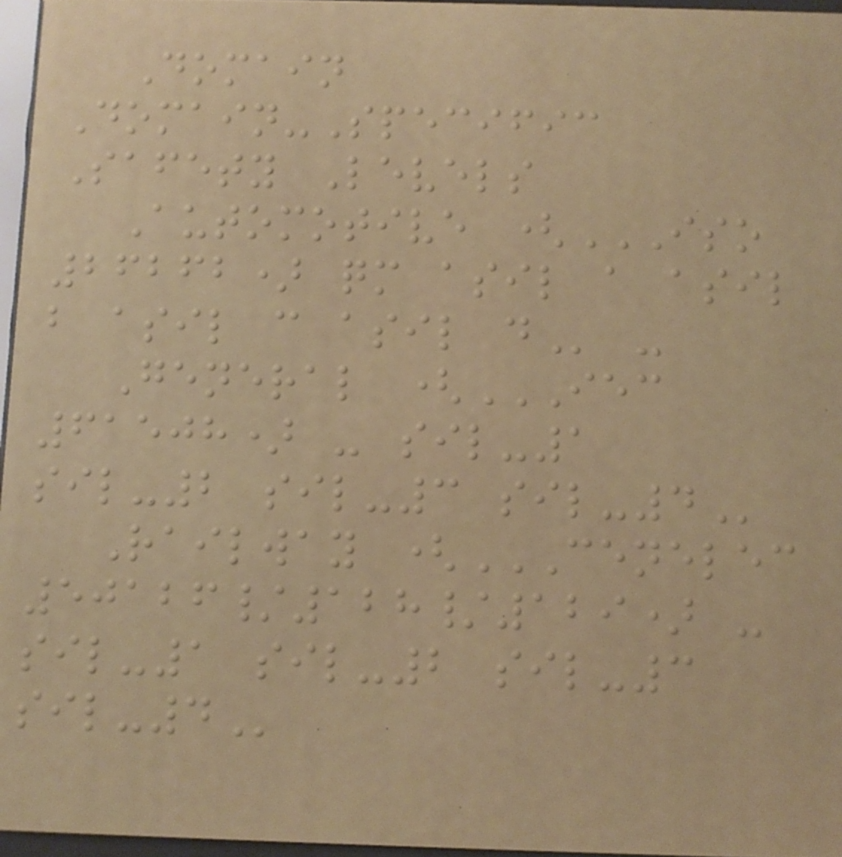Domain
Domain-Specific
Safety Levels
Automotive (ISO
26262) QM ASIL A ASIL
B ASIL C ASIL D -
General (IEC
61508) - SIL-1
SIL-2 SIL-3 SIL-4
Railway (CENELEC
50126/128/129) -
SIL-1 SIL-2 SIL-3
SIL-4
